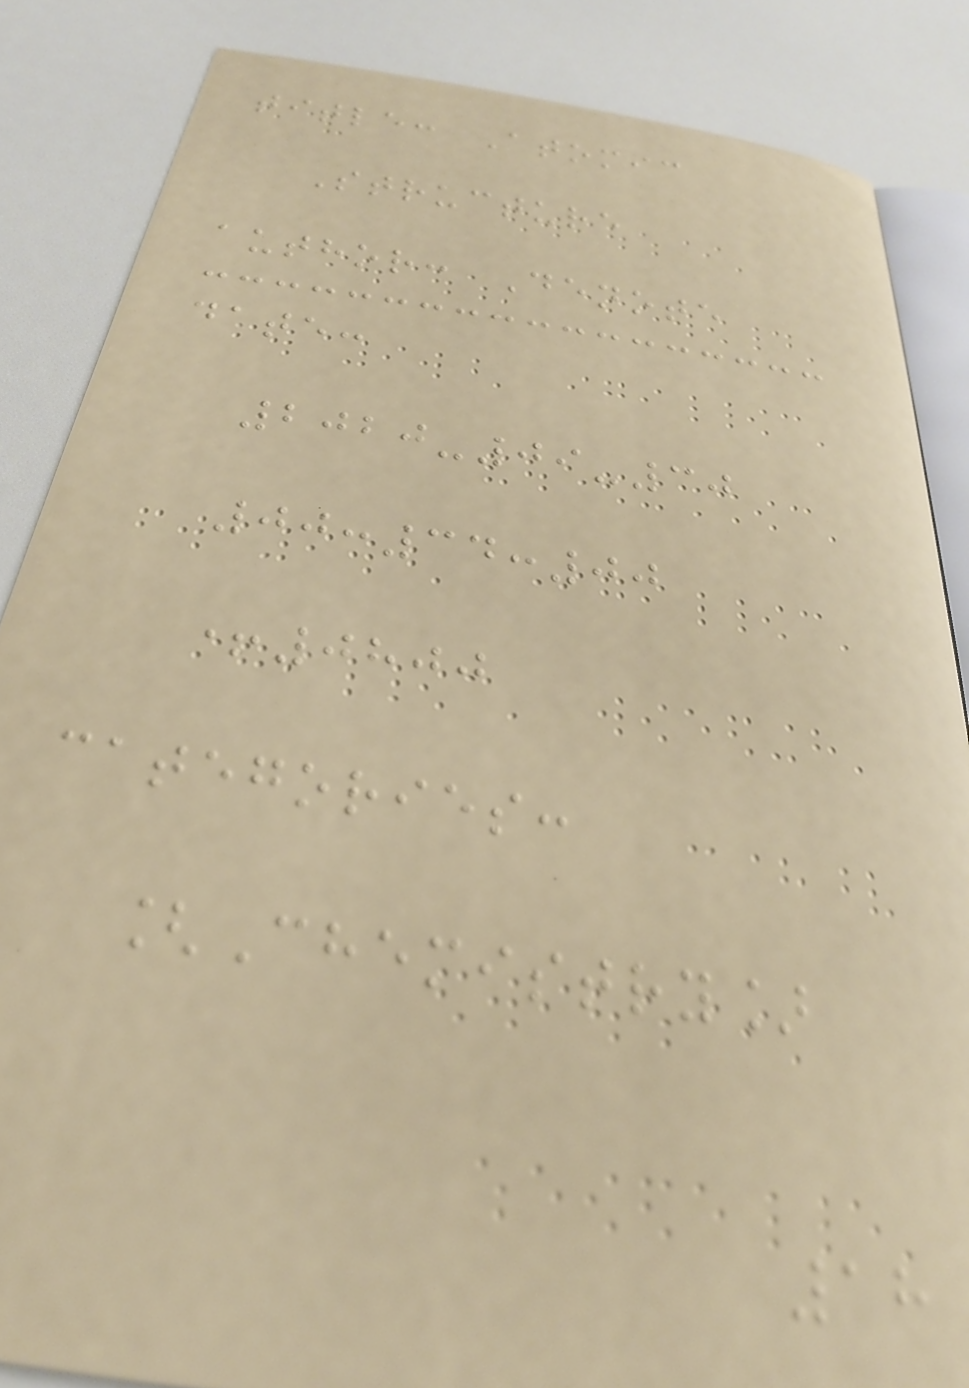title: Atomic
Structure
author: Denote
date:
2020-09-30
00:34:00
+0800
categories:
[Chemistry]
18
